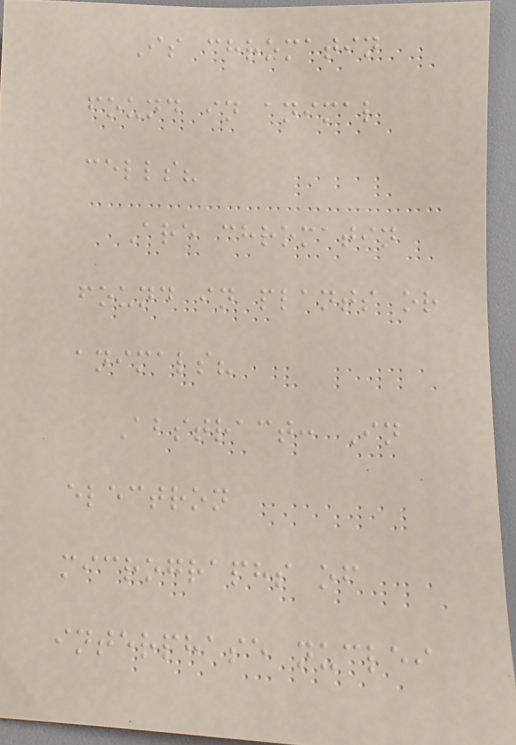Is chromatin
found in animal
cells?
Are chromatin
found in plants or
animals?
Abstract: In
electron
micrographs of
interphase nuclei
